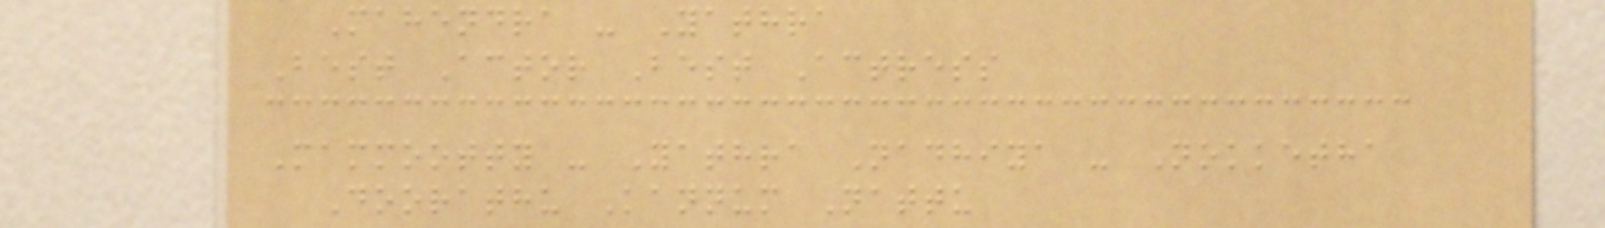Mahendra - Yathra
Best Actor Best Actress
Mammootty - Yathra Nadhiya - Nokketha
Doorathu Kannum Nattu
